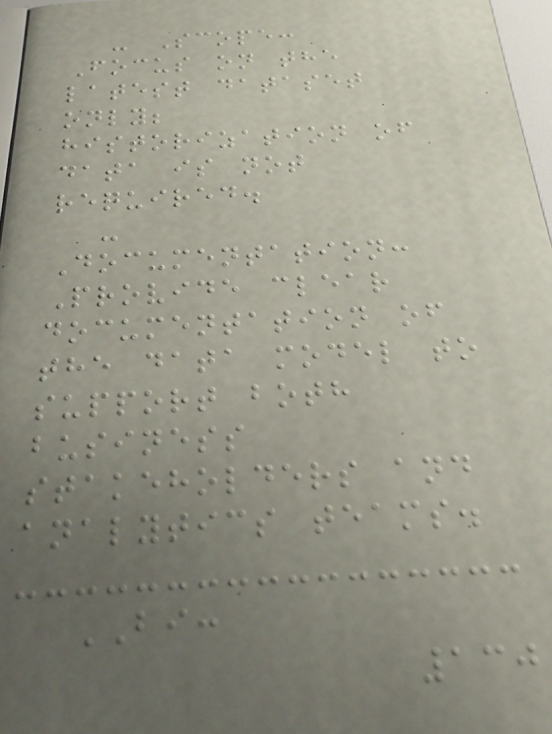- Scope:
Focus on the
latest dataset
only;
historization of
data is not
required.
-
Documentation:
Provide clear
documentation of
the data model to
support both
business
stakeholders and
analytics teams.
BI:
130
